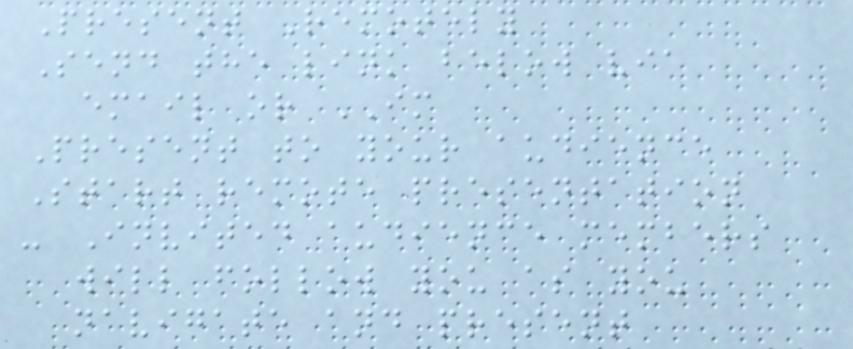Present Remotely
Send the link below via
email or IM
Present to your audience
Start remote presentation
- Invited audience members
will follow you as you
navigate and present
